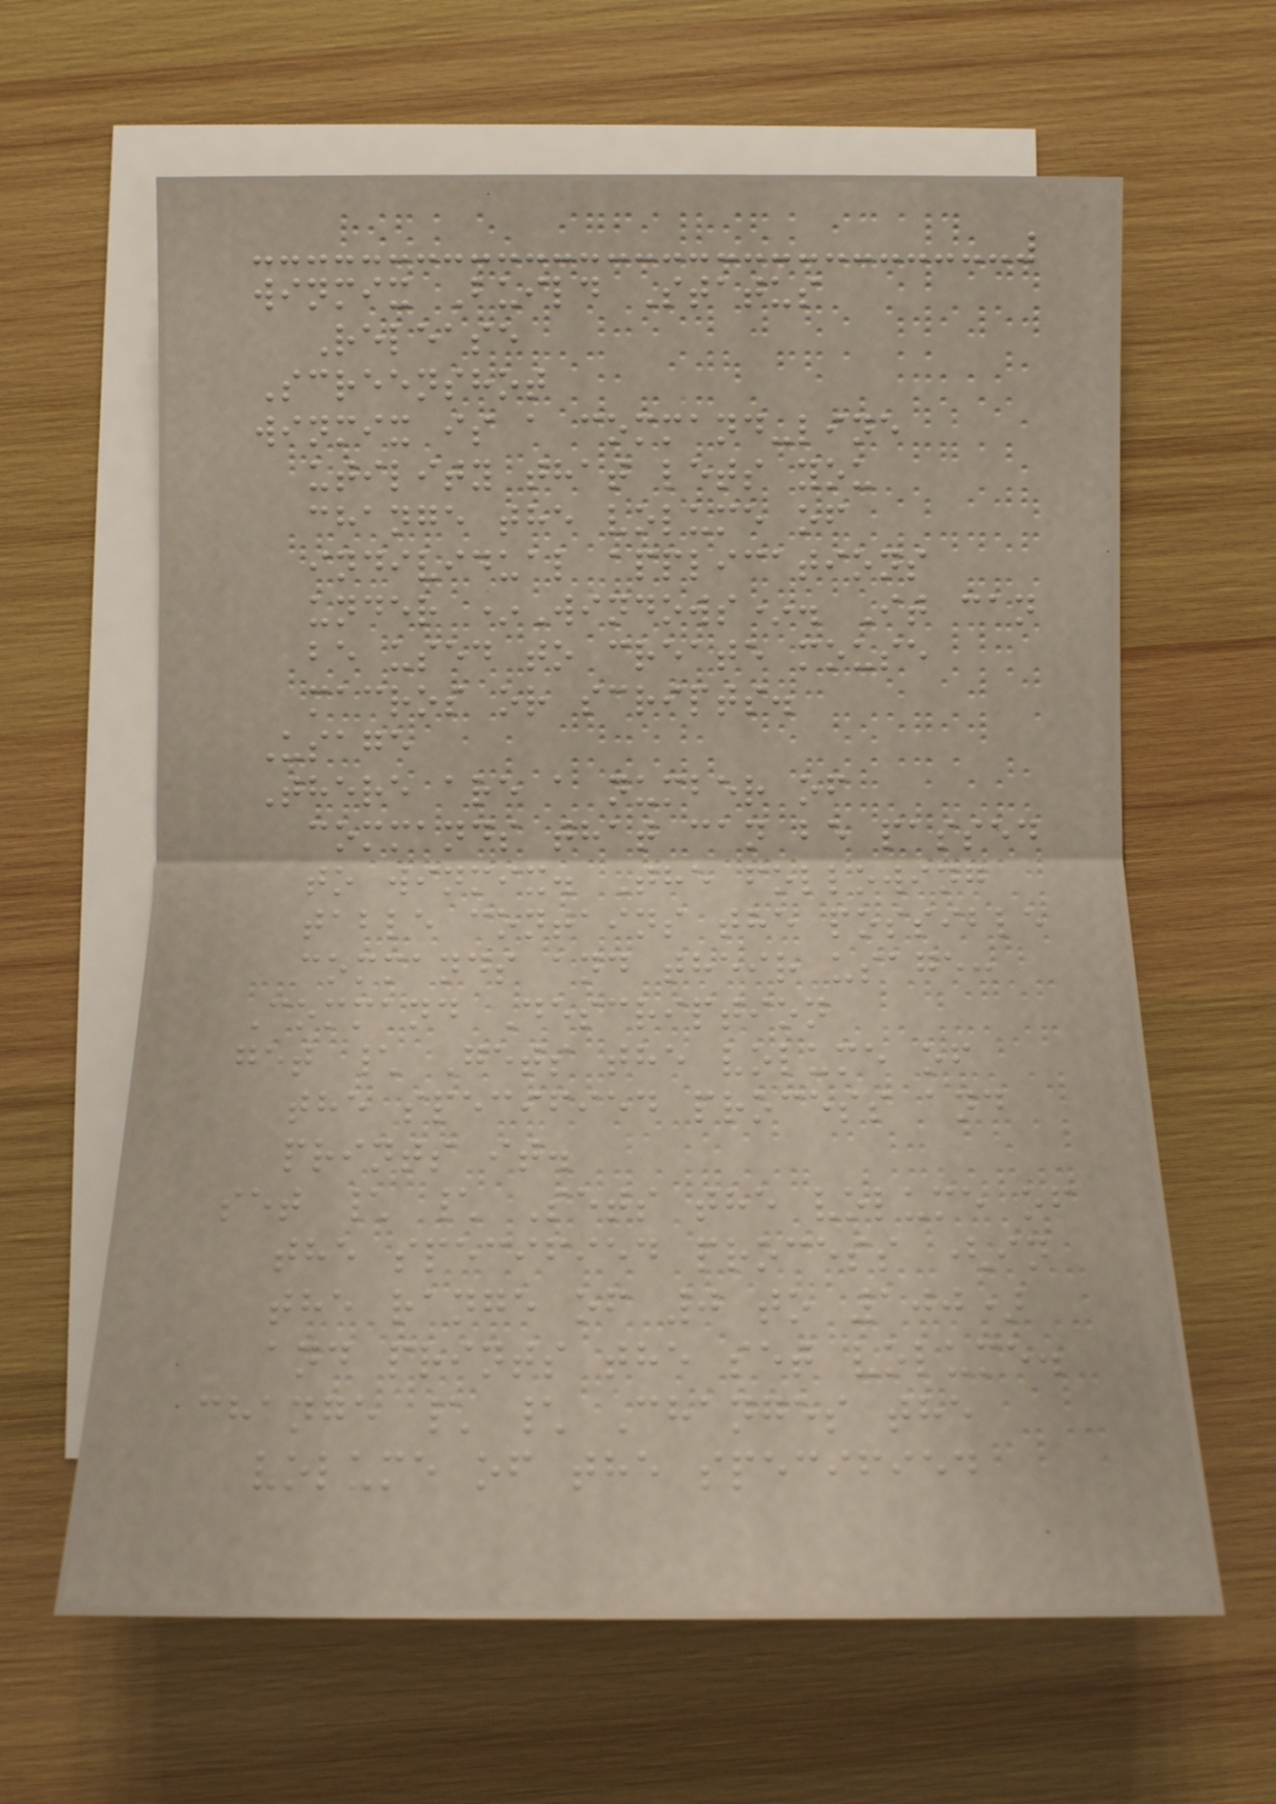winmix Build Status
Release
Screenshot
winmix is a command-line
utility that lets you
change the volume of
individual applications
under *Windows*. It can
be used to create mouse
macros or scripts.
Usage
There are a number of
commands that can be passed
to winmix. The following
table contains the possible
commands and their usage:
Command Description
get \ Gets the volume of
the specified process and
prints it.
set \ \ Sets the volume of
the specified process (in
the range of 0 to 100)
and prints the set volume.
change \ \ Changes the
volume of the specified
